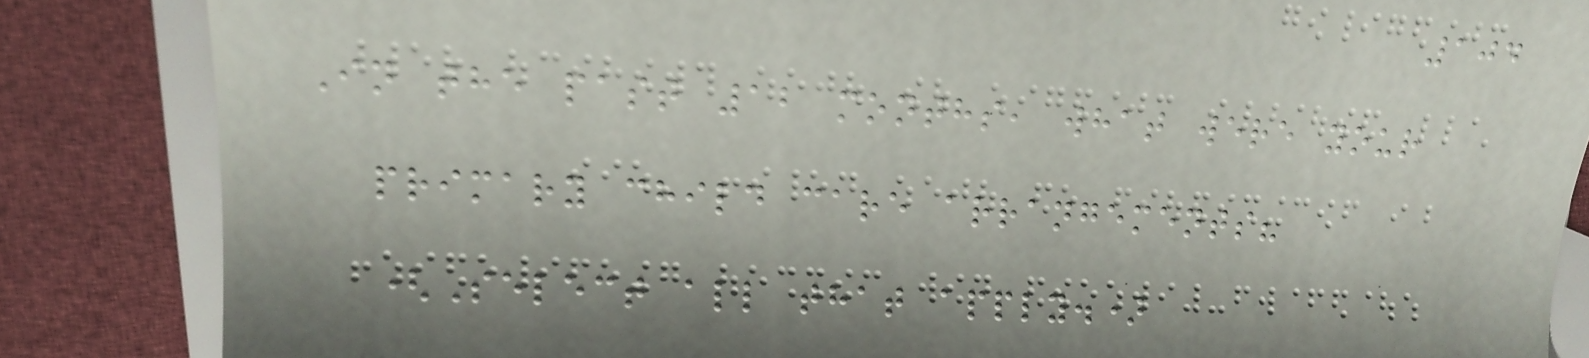104
In the past 12 months, what were your
primary child care arrangements?
(Select all that apply.)
